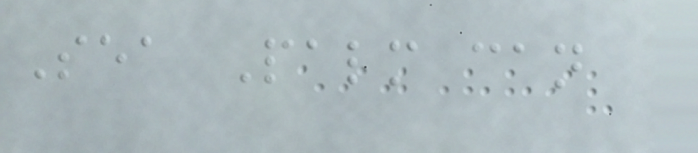Sea Palm can
